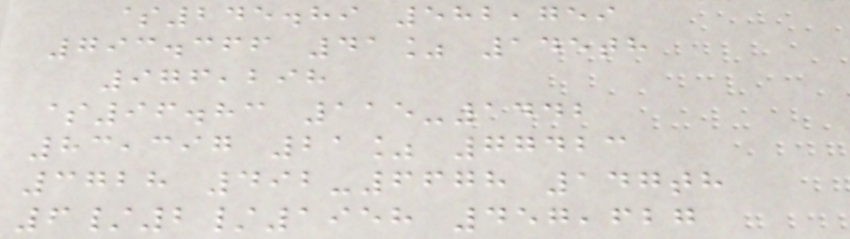$245.89 582,759
793.366 41% 145th
976,298
$96.83 115-1442
83,397 21% 77423
3728 492-6678 147th
6/2/1958 457,627
